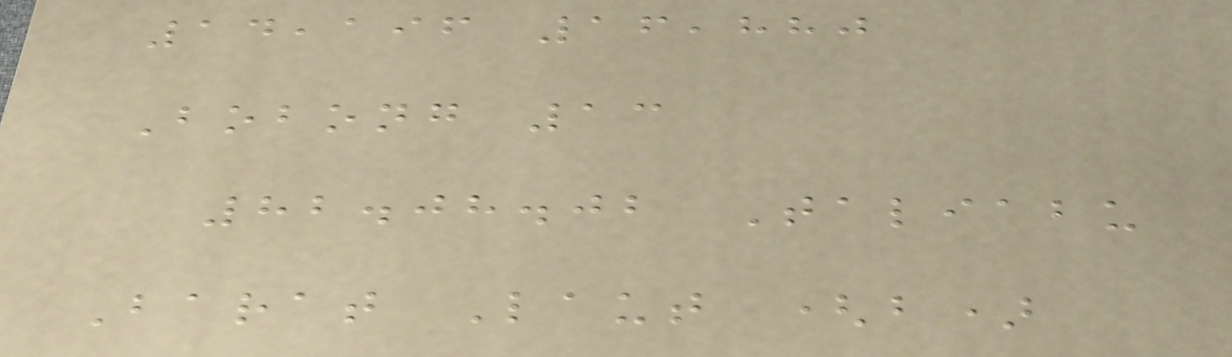14,196 16,880
Bobong 13
82.08.02 Taliabu
Barat Laut (b)
